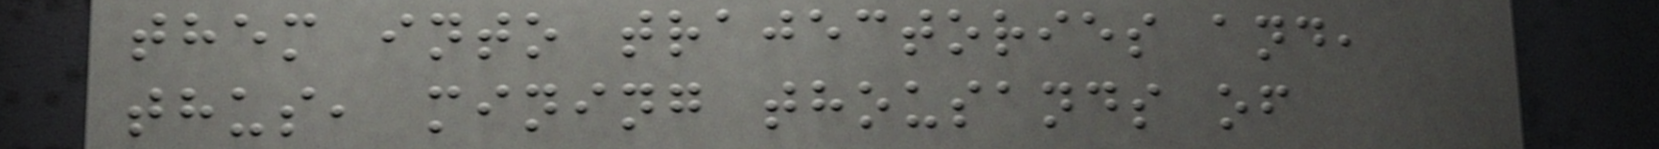them into trajectories and,
thus, mining thousands of
